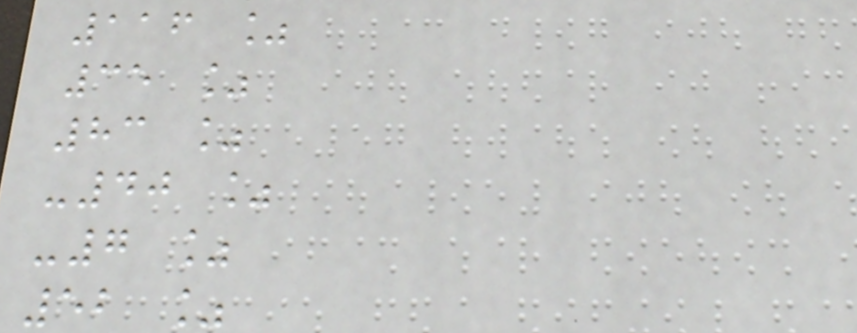116 %
35 %
83 %
-40 %
-7 %
52 %
